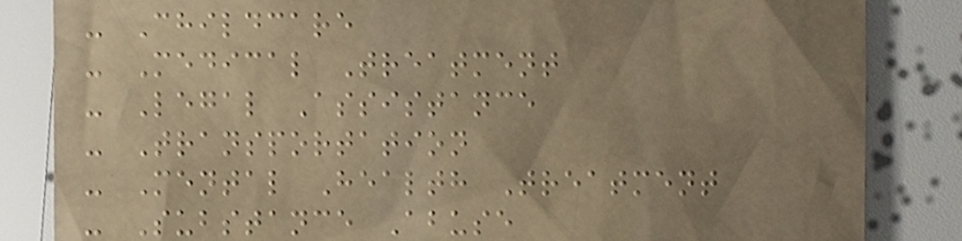- Childcare
- Medical Treatment
- Legal Assistance
- Transportation
- Mental Health Treatment
- Substance Abuse
